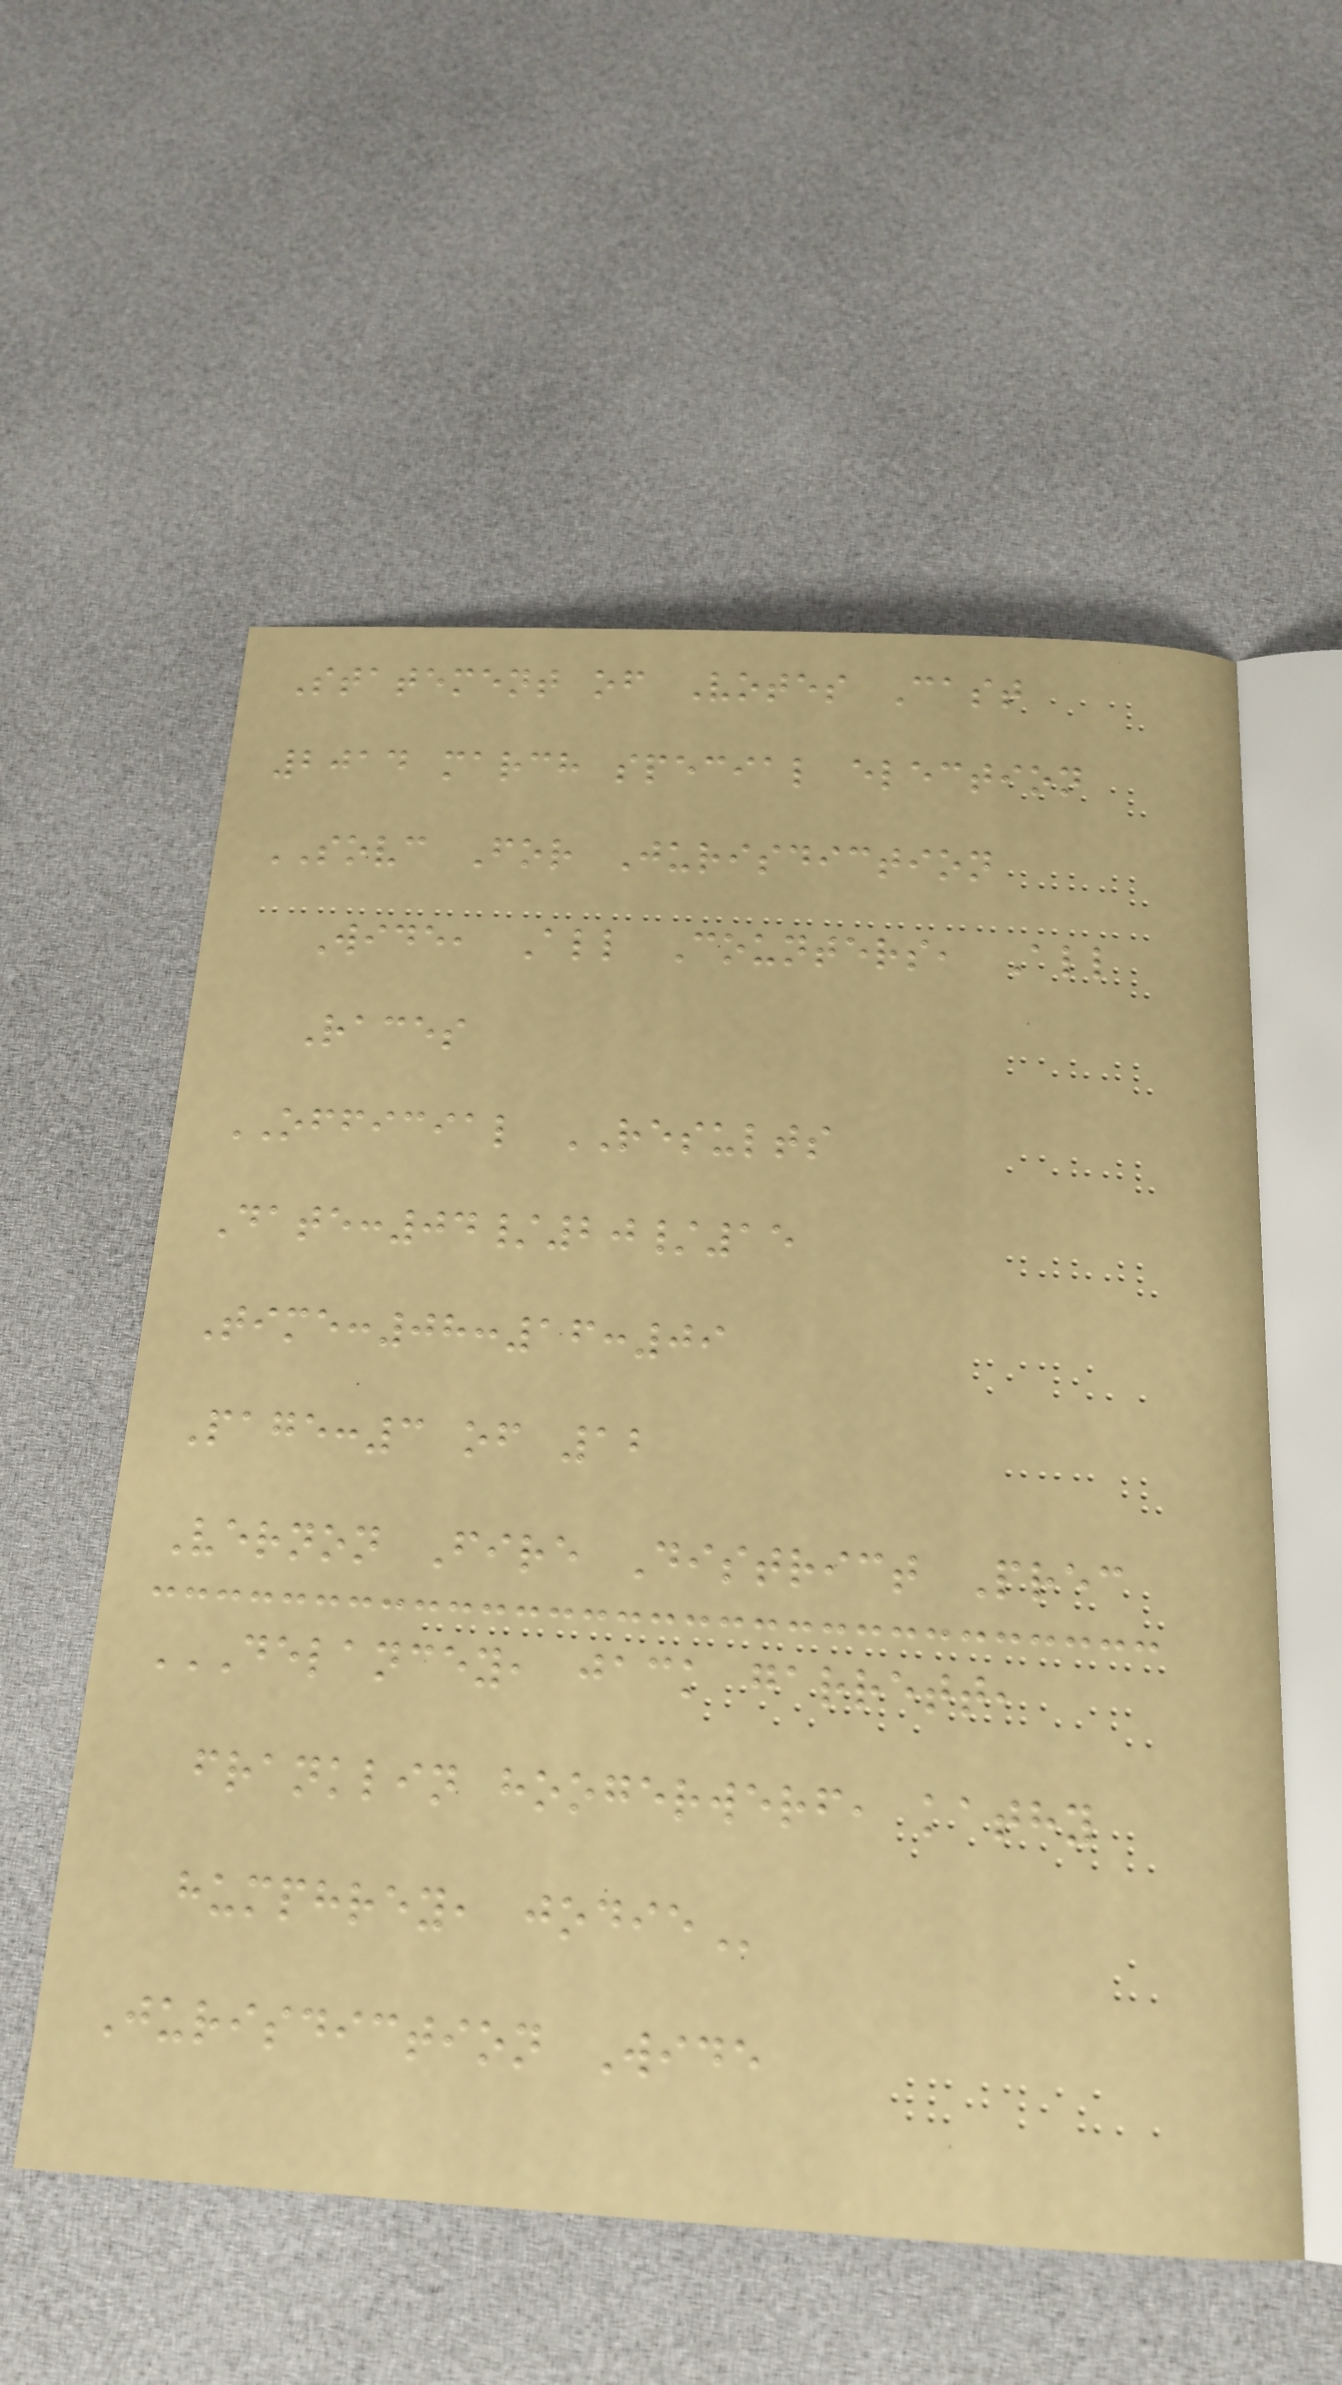Statement of Votes Cast
2014 march special election
SOVC For Jurisdiction
Wide, All Counters, All
Races
OFFICIAL RESULTS
Date:04/20/15
Time:08:16:09
Page:3 of 12
Vernon Fire District Prec
DELANCEY, JACK GARRETT,
FRANKLIN HOOGERWERF, KATHY
HUMPHREY, JODIE
Jurisdiction Wide
